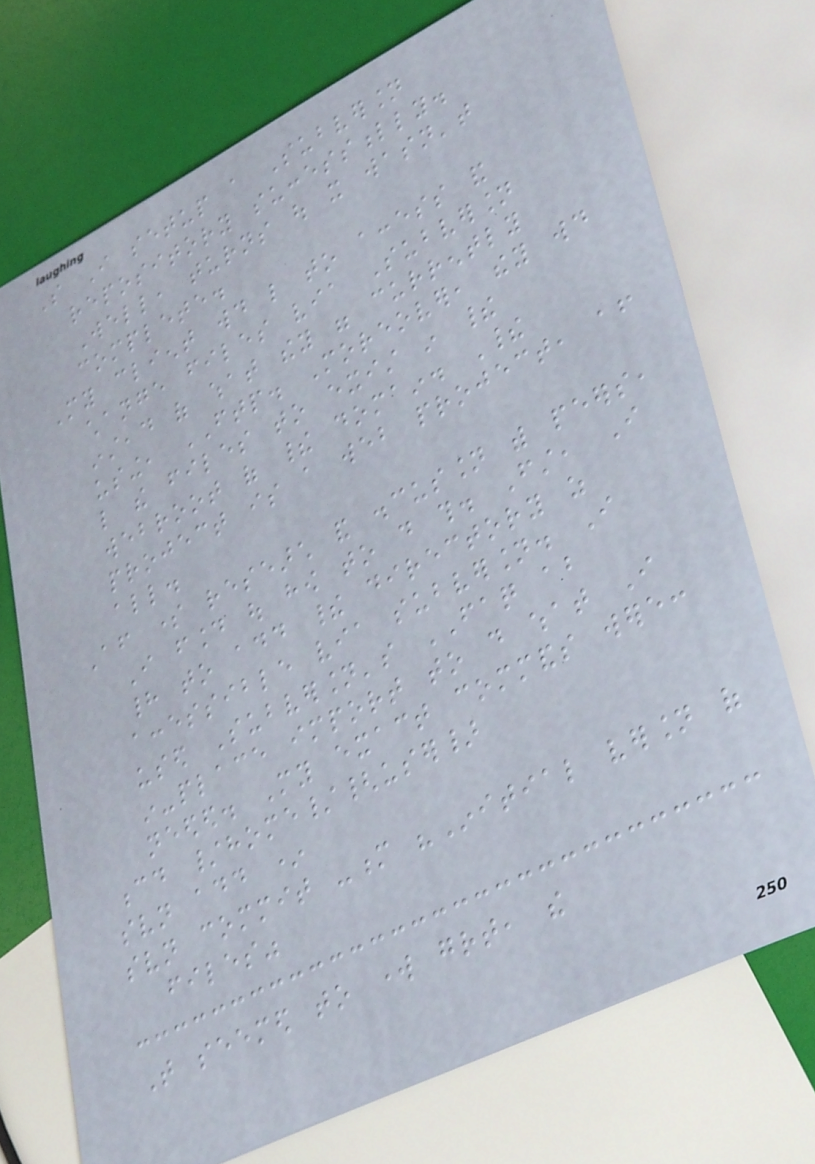So I setup a Subversion
repository successfully.
Well, turns out it wasn't
complete.
My client would like to access and
change files via Subversion
instead of what they were currently
using, FTP. Moreover, they would
like the files to exist in their
webroot of their domain. Their
project is a web project, after
all.
After some research and discussion with peers,
I found out how to do this. First, I
had to add their directory as
accessible via subversion. I
used Subversion's FAQ about
in-place import to do what I
needed. My exact commands were:
cd /home/{user}
svn add *
svn commit -m "Initial version of
files"
That seemed to work great, the
